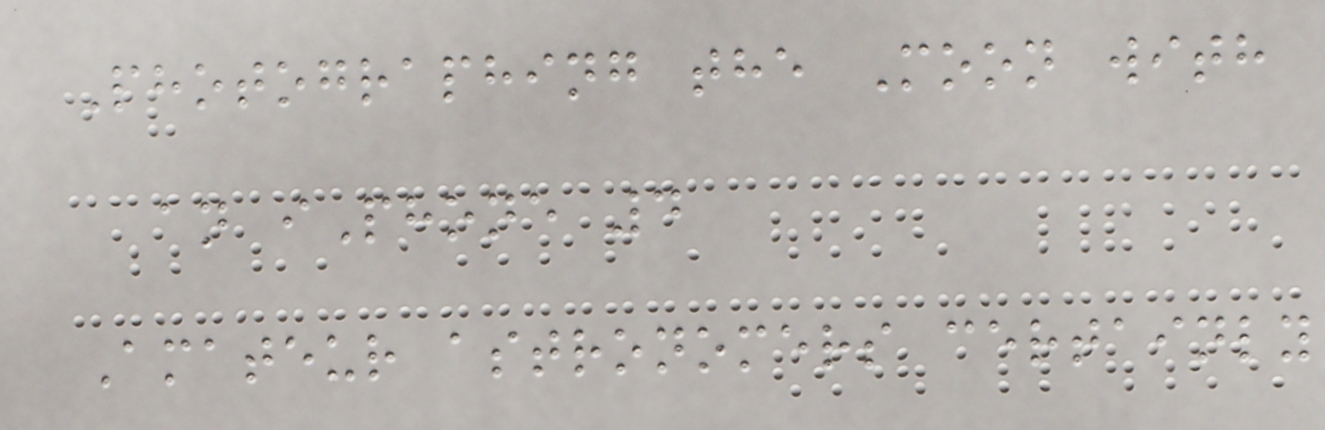Photographing the Moon with
an iPhone 4
Amateur astronomers certainly
